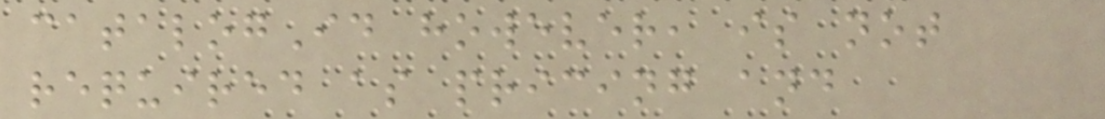catalogId however, is not
required as pricing and
